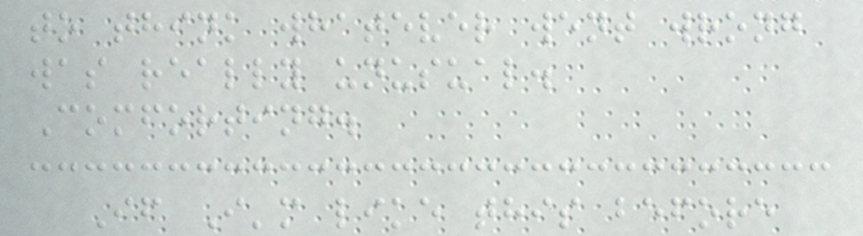to think whatever went wrong
was really unusual.
Comforting.
If I'm like this before
